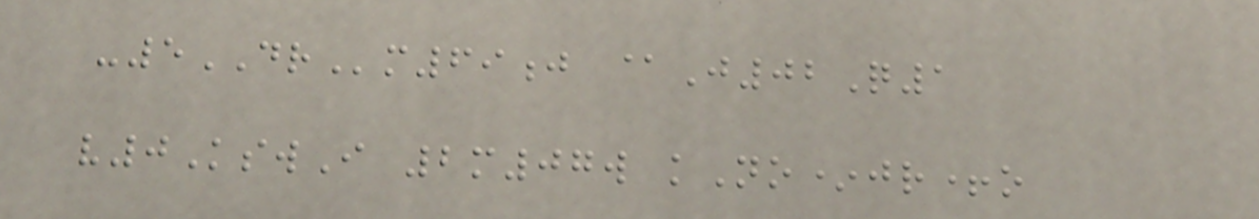-5DRm69j @J02Q1
v0KswI 2m07w kNo*jr+o
